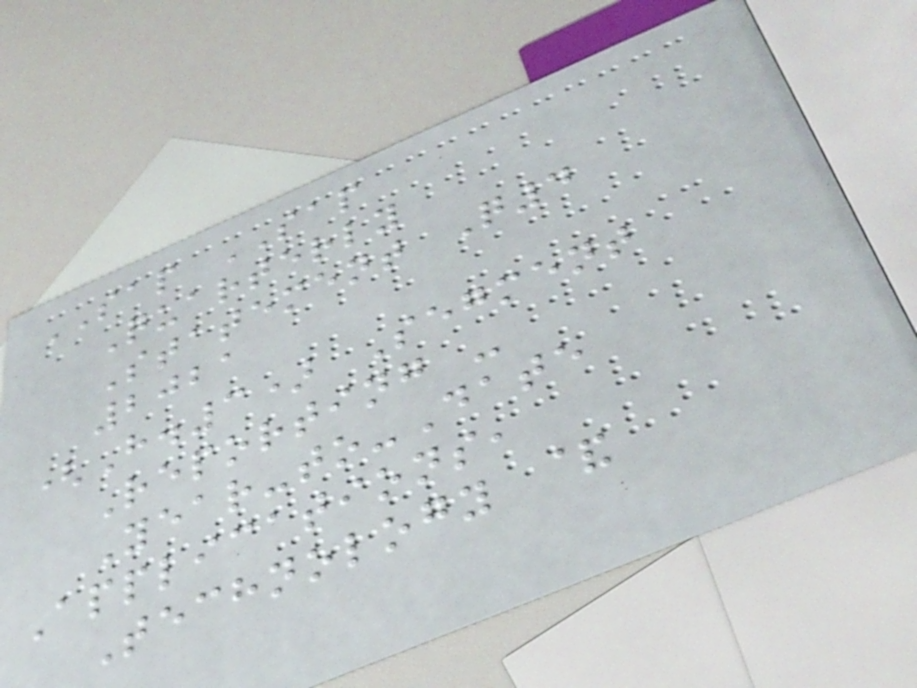SAP SAP
Quarterly
Statement Q4
2021
(H.3) Segment
Reporting -
Year-to-Date
Applications,
Technology &
